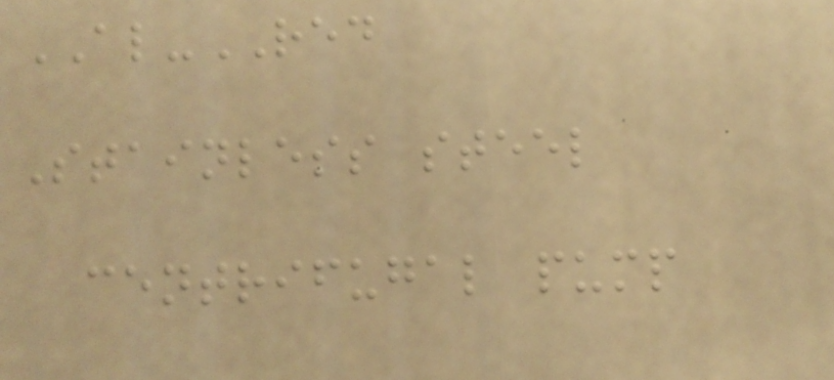AL-RED
Stainless steel
centrifugal pump
